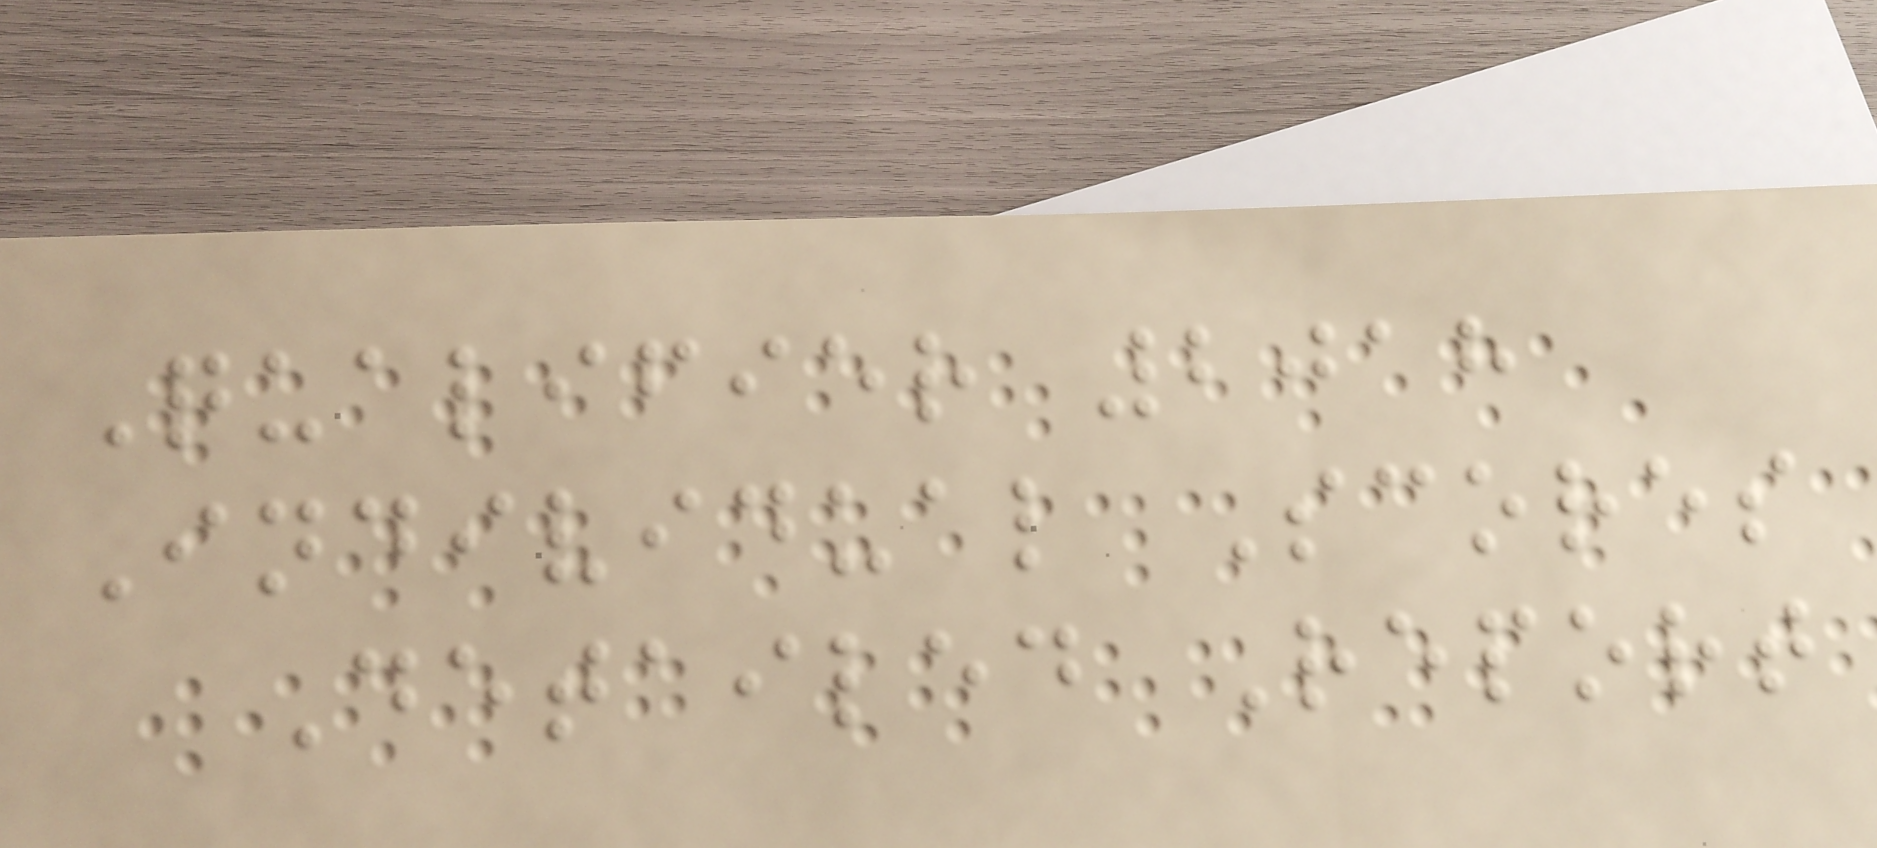Qualifier 2018
Individual Scores
Detailed Report
